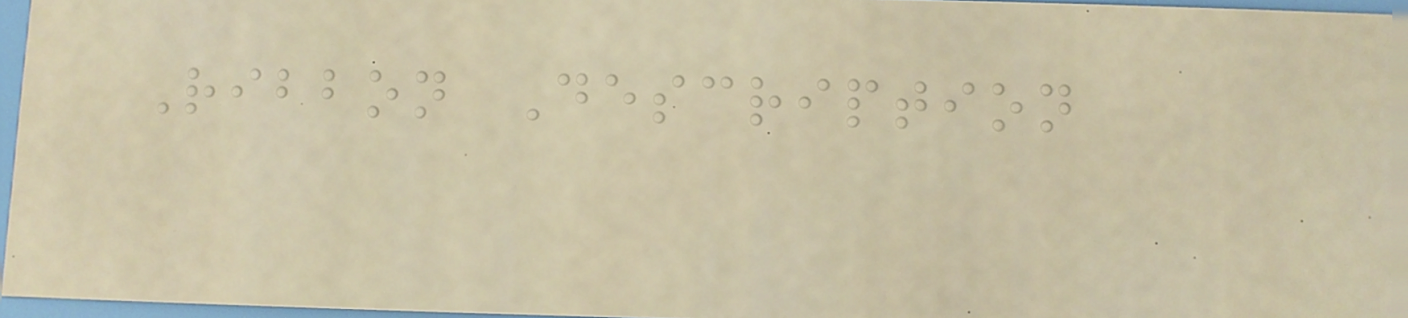Ribbon Description
